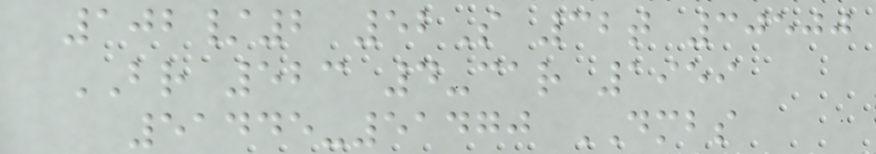102/2 52S 32t 30500
BR 523 4-car 1959
51445-51470 DMBS
